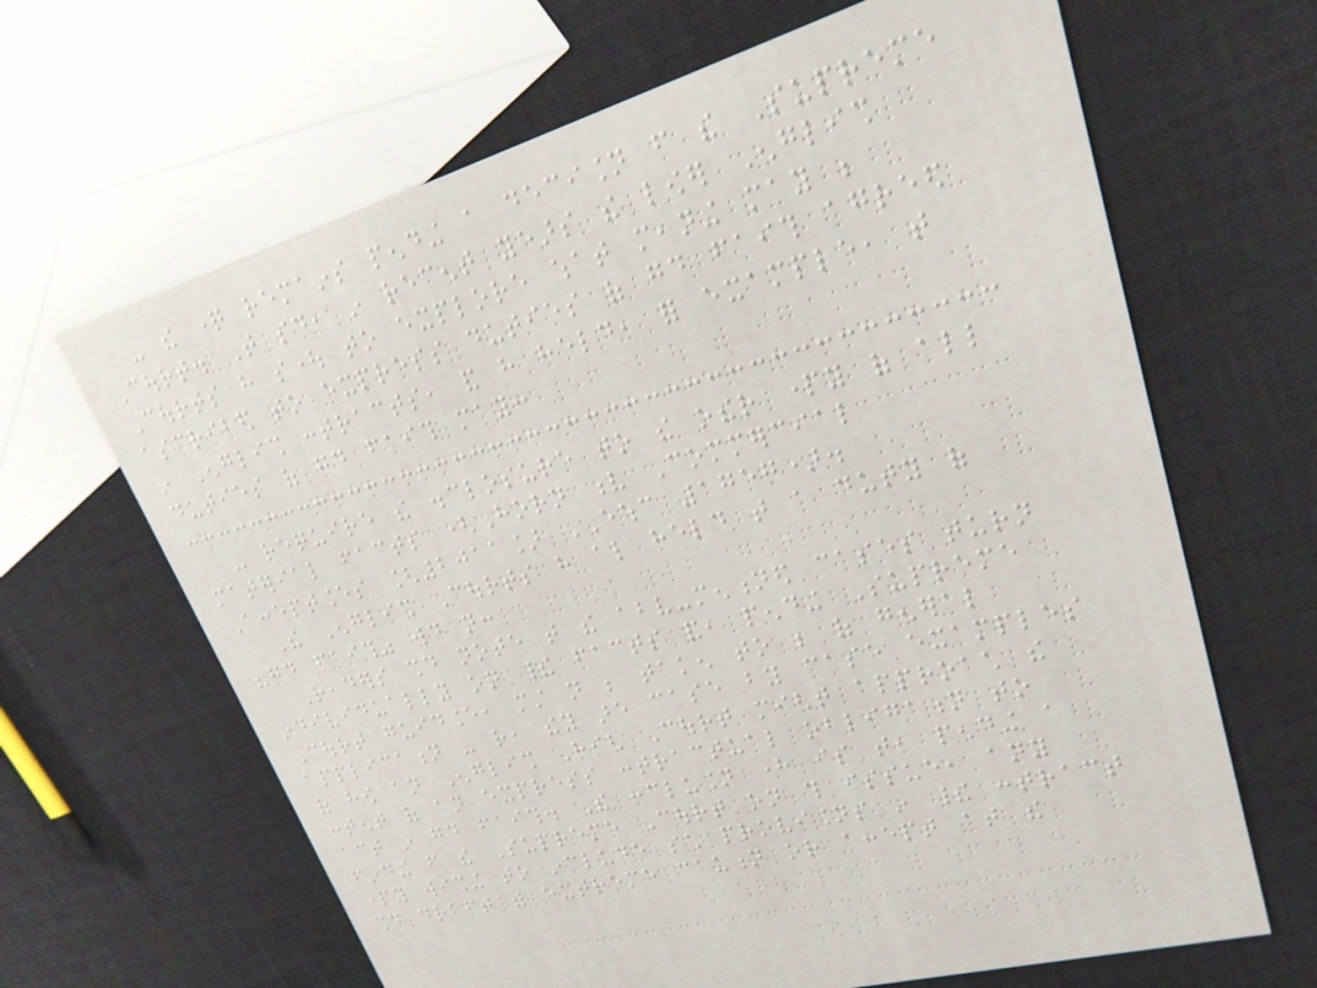- the question remains pending a decision from the Supreme
Court. That said, in recent years the lower English
Courts have sought to explore what meaning may be
ascribed to express duties of good faith agreed
in English contracts, and have held, for example, that
duties of good faith may:
- require the disclosure to the other party of all
material facts (Horn v Commercial
Acceptances [2011] EWHC 1757).
The English Courts have also held that a duty of
"good faith" would not:
Readers should note that the above-mentioned cases turn
individually on their facts and, pending Supreme
Court guidance, must not be taken to be of general
application - rather, they are case by case examples
of how an English High Court might approach the
content of an express contractual obligation to
act in good faith. The conclusion here is that, pending a
finding from the Supreme Court on this issue, any
party wishing to include such provisions in their contract
should draft with extreme caution or accept at the
